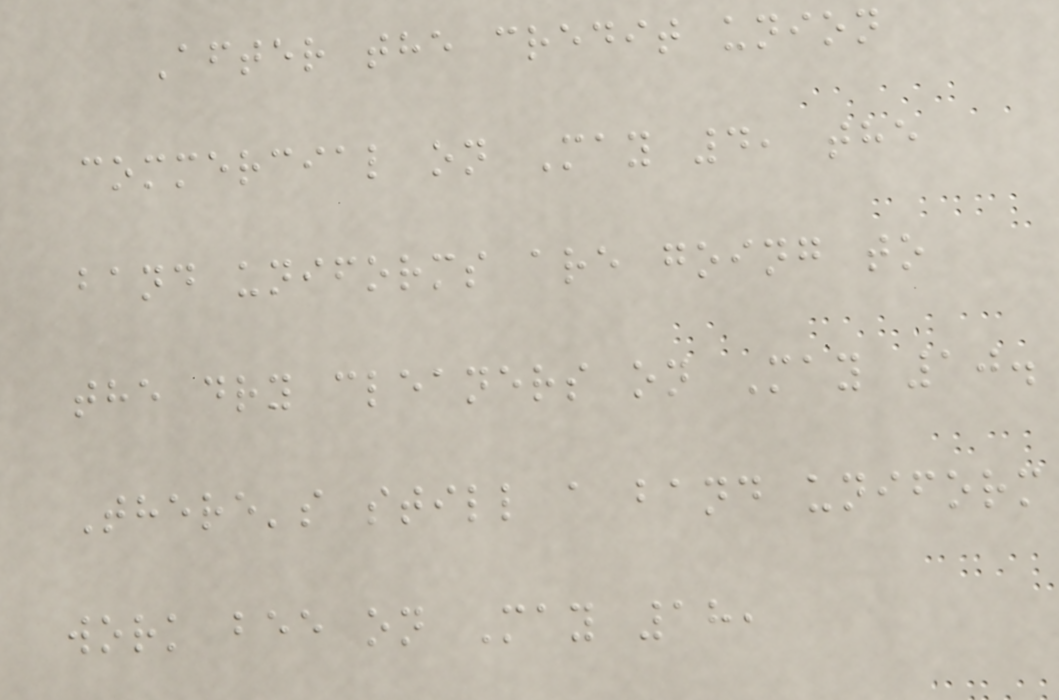After the credit union
commercial on May 4, the
band uniforms are going to
the dry cleaners on May 10.
There's still a band uniform
work bee on May 18,
